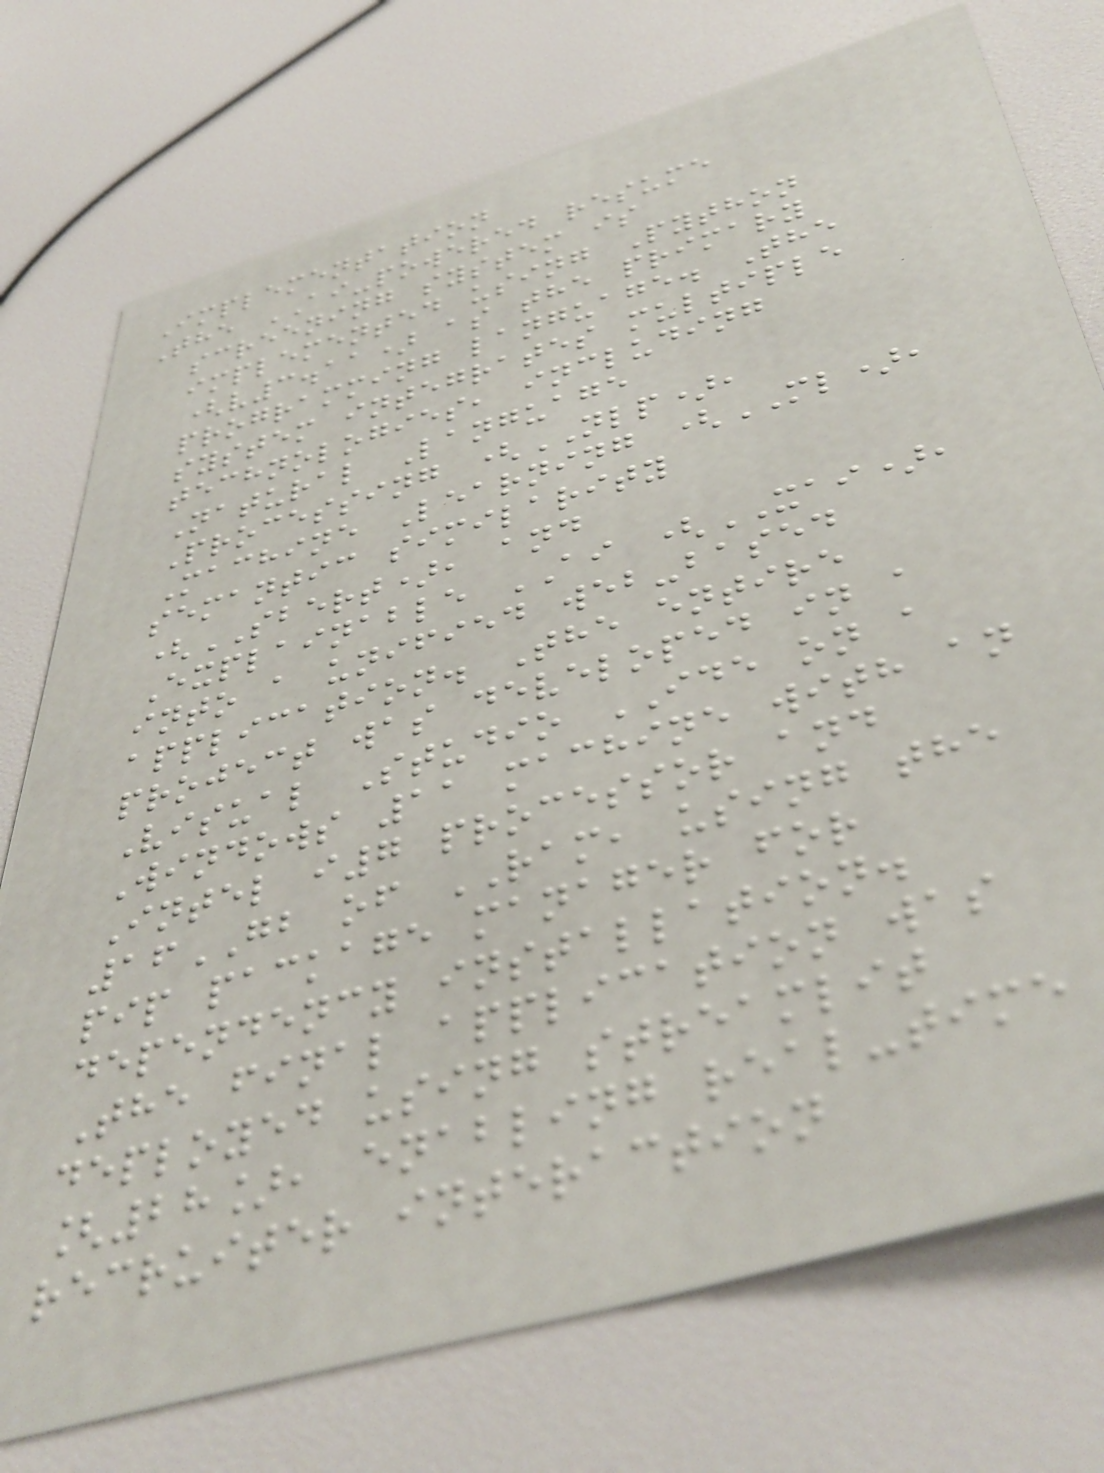Implementation
The AI-powered resume
screening system is
implemented using Python
(v3.11) as the primary
programming language. The
system integrates multiple
technologies, including
Natural Language
Processing (NLP),
Machine Learning (ML),
semantic similarity
(SBERT), and
Explainable AI (XAI),
into a unified web-based
application. The entire
project was developed in a
Visual Studio IDE on a
Windows 11 machine with an
Intel i7 processor and
16GB of RAM, using the
pip package manager for
dependency installation.
The final application was
deployed using streamlit
[28], enabling real-time
recruiter interaction
